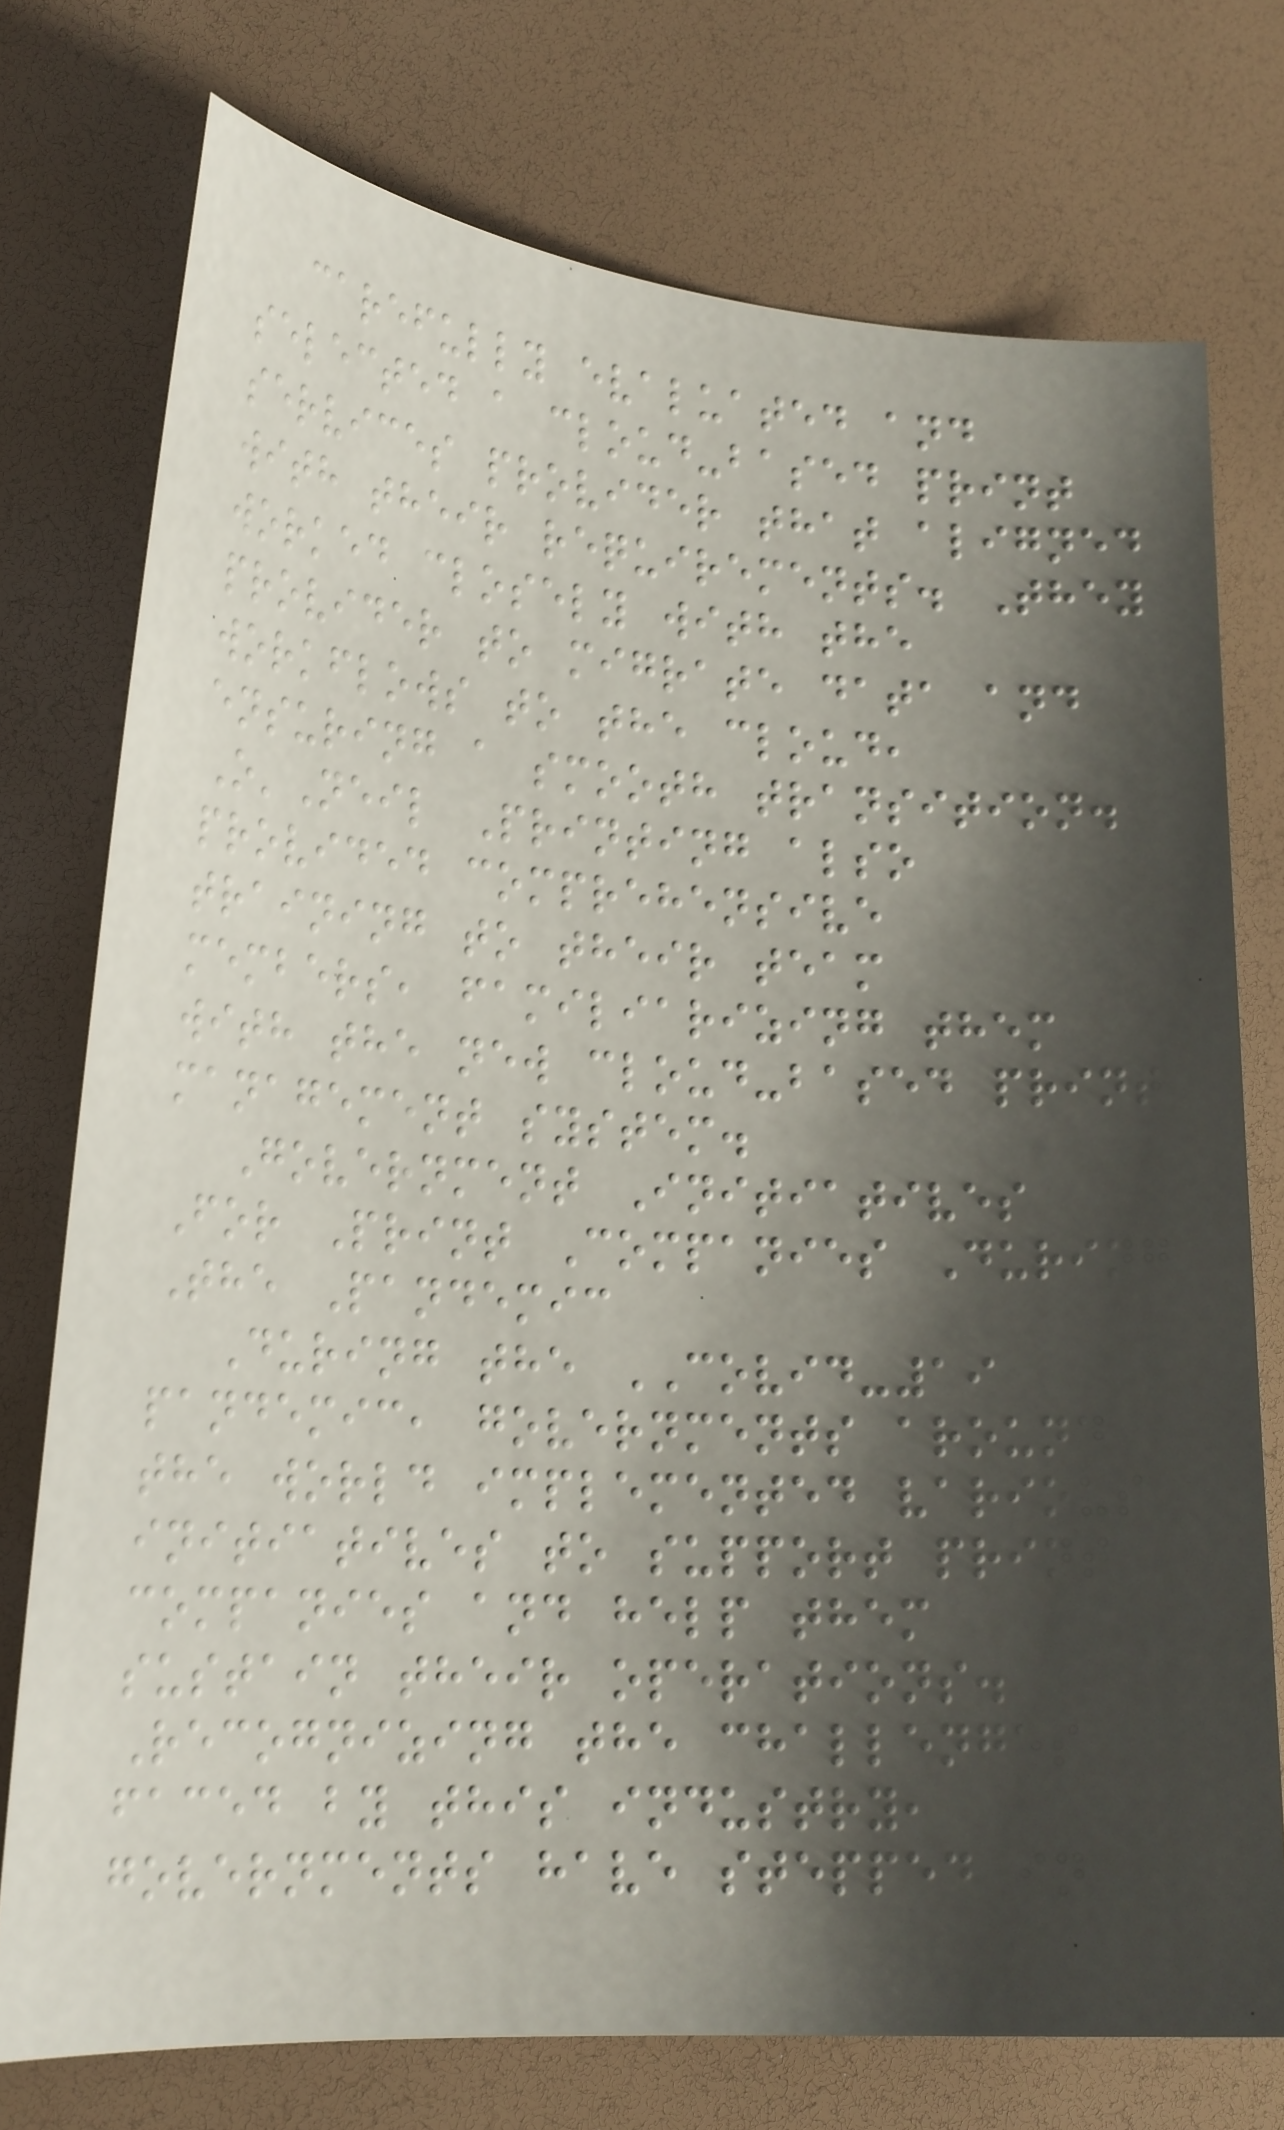carefully evaluated and
selected a cloud-based print
services provider that aligned
with their requirements. They
worked closely with the
provider to migrate data and
workflows to the cloud,
ensuring a smooth transition.
O'Neil Printing also
provided comprehensive
training to their team
members, familiarizing them
with the new cloud-based print
management system.
Government Initiatives
For Print Companies During
The Pandemic
During the COVID-19
pandemic, governments around
the world implemented various
initiatives to support print
companies and help them
sustain their operations.
Recognizing the challenges
faced by this industry,
governments have stepped in
